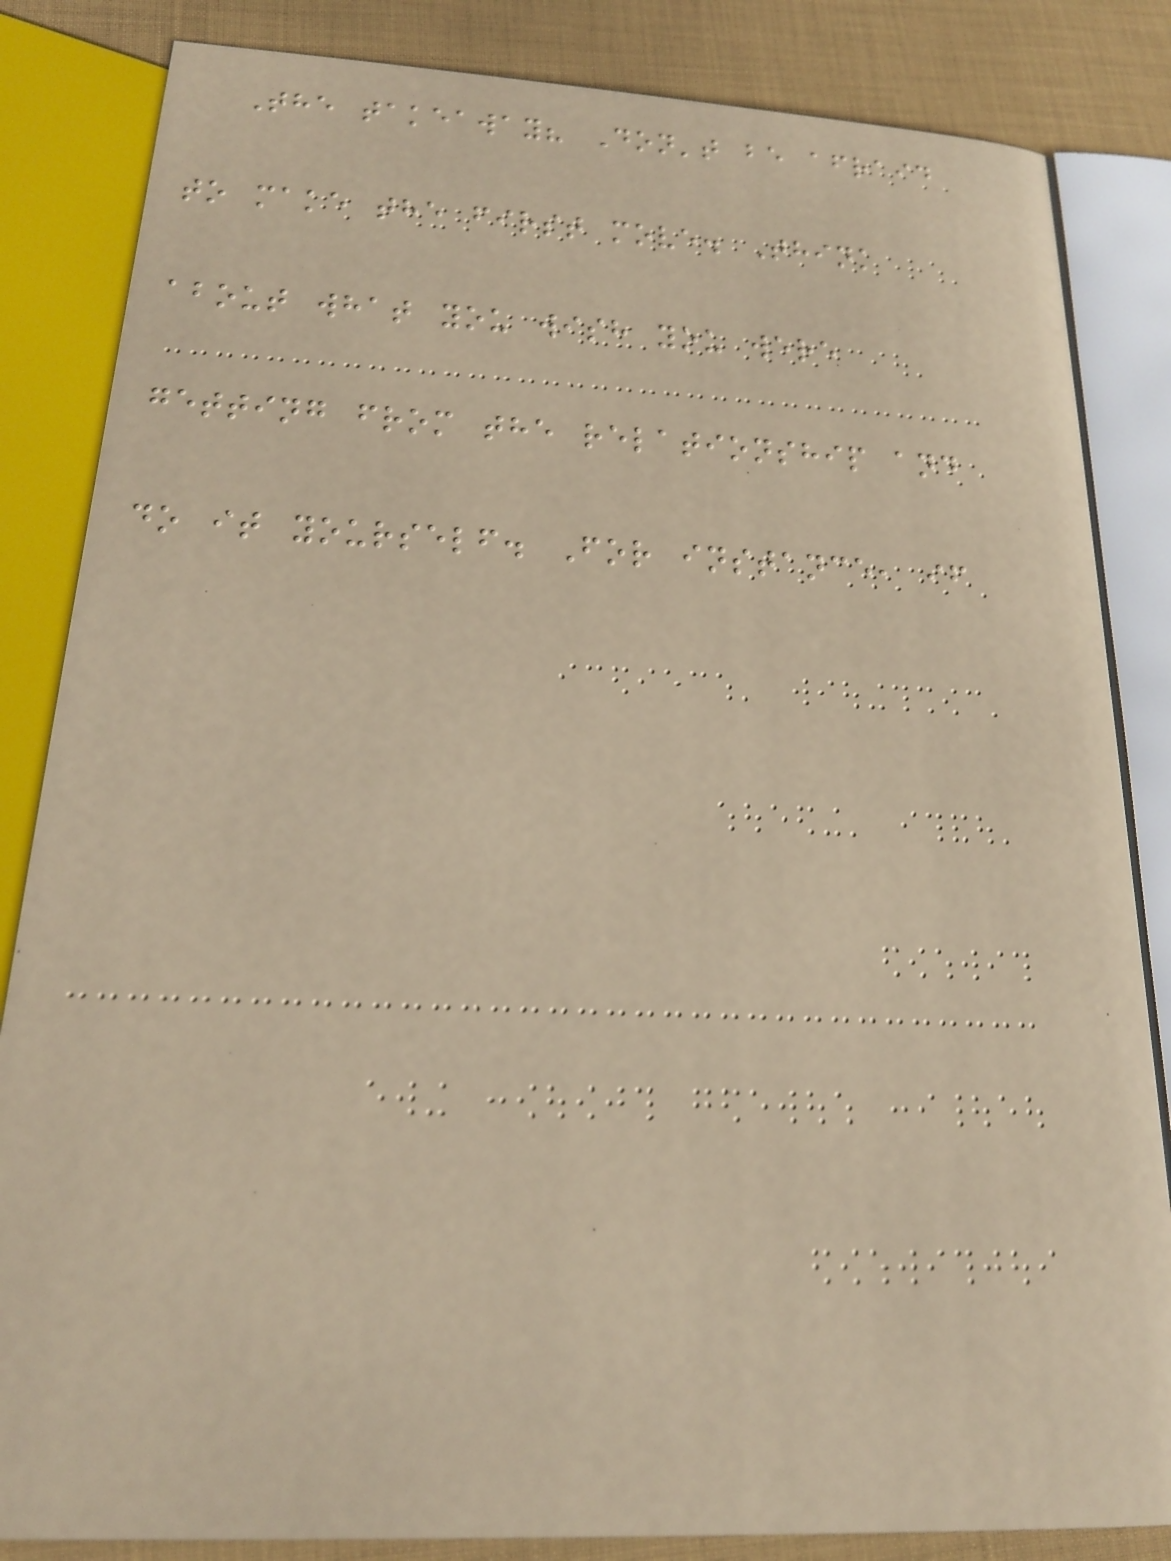The takeaway? Don't be afraid
to make the first move. Think
about what you wish you were
getting from the relationship and
do it yourself. For instance, if
